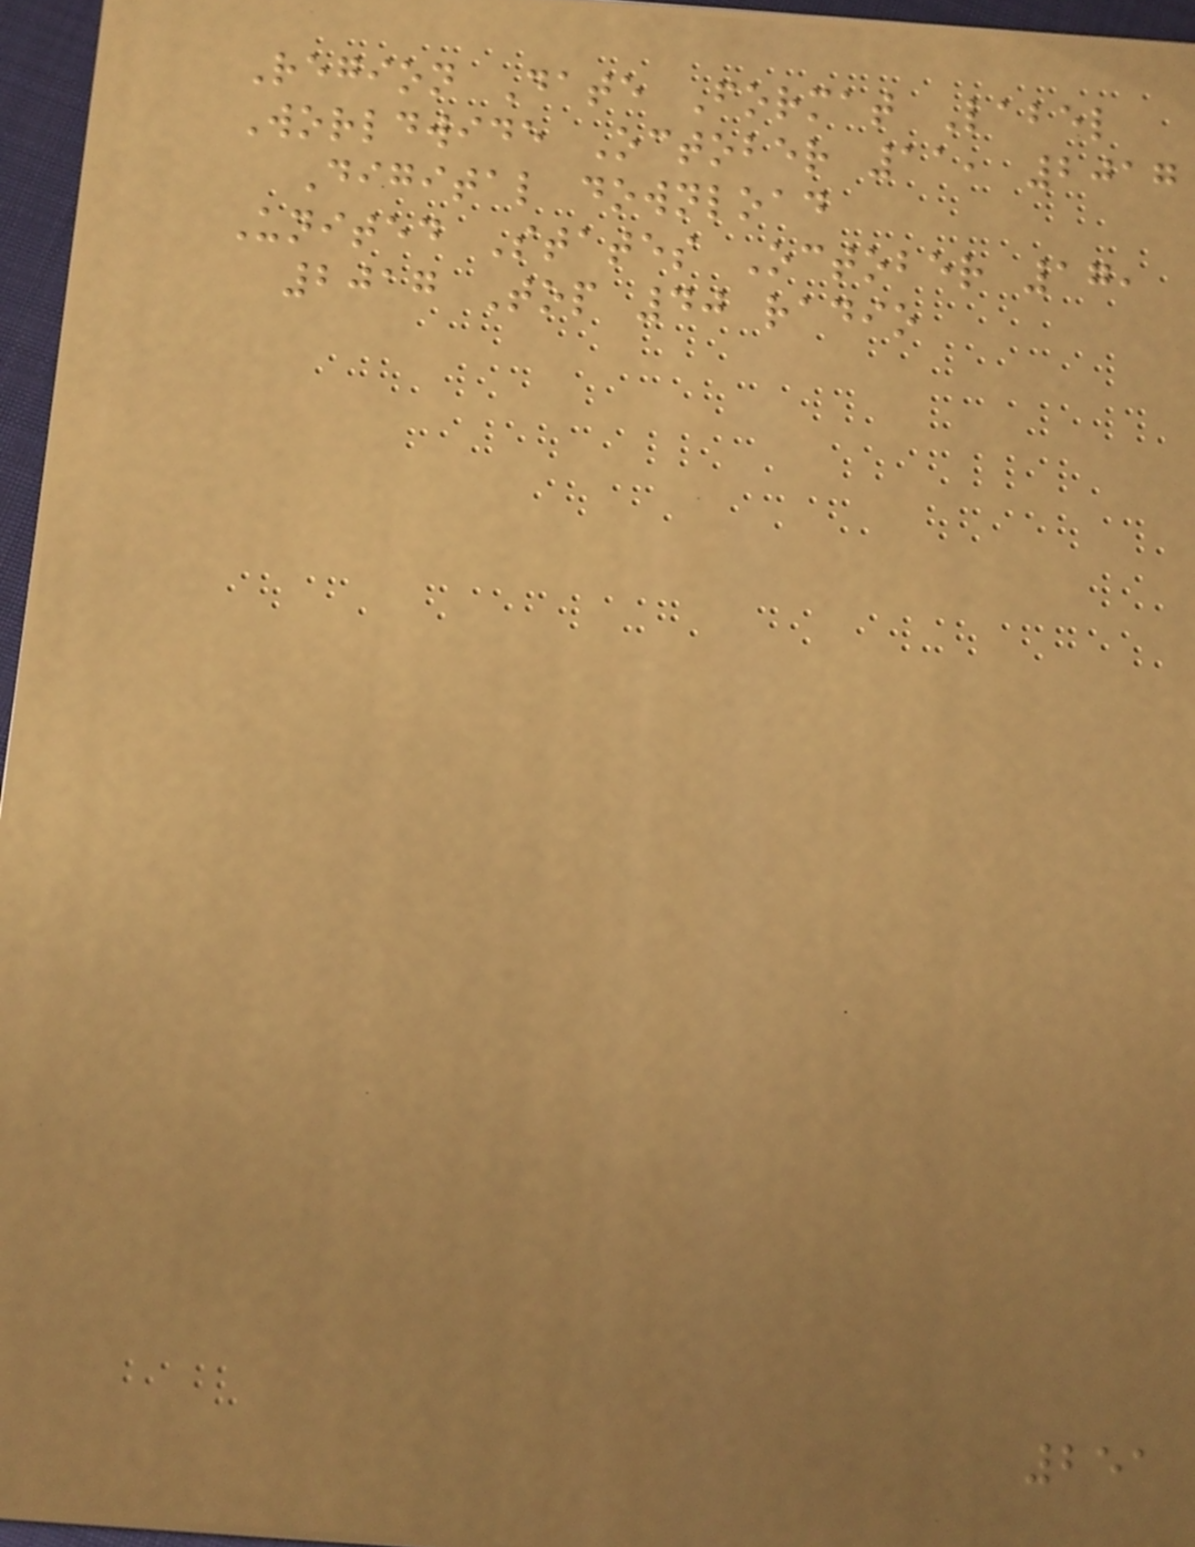Region Date Format Label
Worldwide October 11, 2017
Digital download
United States October 17,
2017 Top 40 radio
251
